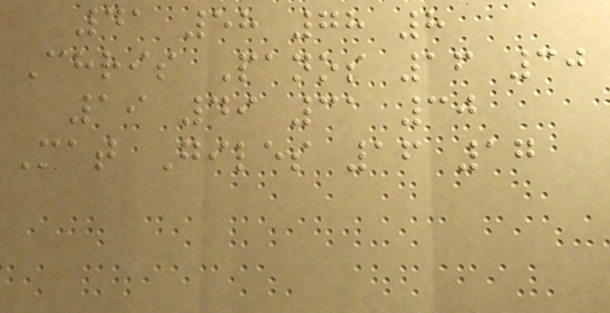41 58 78 8
Chris Panos 16 30
19 49 31 30
Mat Giles 16 17
